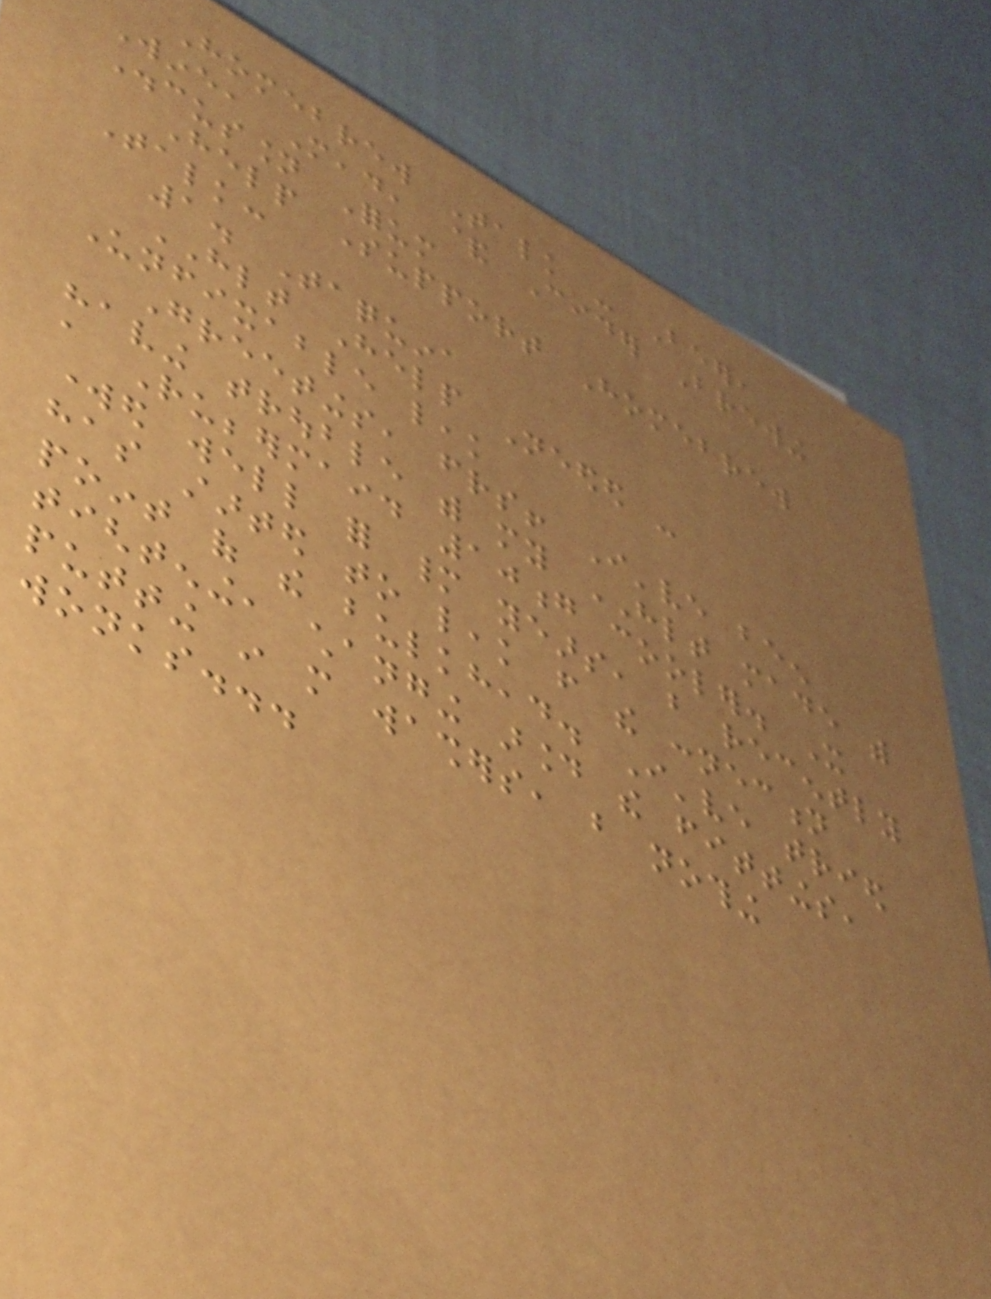Homebrew Talk - Beer,
Wine, Mead, & Cider Brewing
Discussion Forum
Help Support Homebrew
Talk:
1. Taquina
HLT Help Needed -
Unfixable leak
Greetings, friends! I've been
having trouble with my HLT made with
a Rubbermaid 10g cooler. It
worked well for many years, but recently
has started to leak from the connection
point of the bulkhead. I've tried
tightening, changing around the fittings,
putting in more washers, but nothing
wonks...
